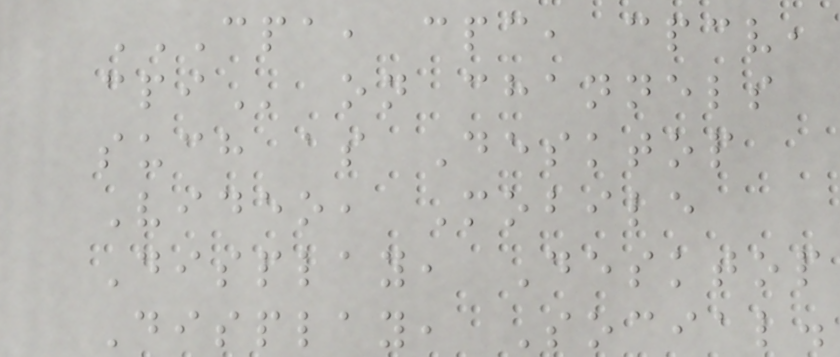CPA, CPC, CPCV,
CPI on channels
such as Desktop
Video, Mobile
Display, Desktop
Display, Social.
